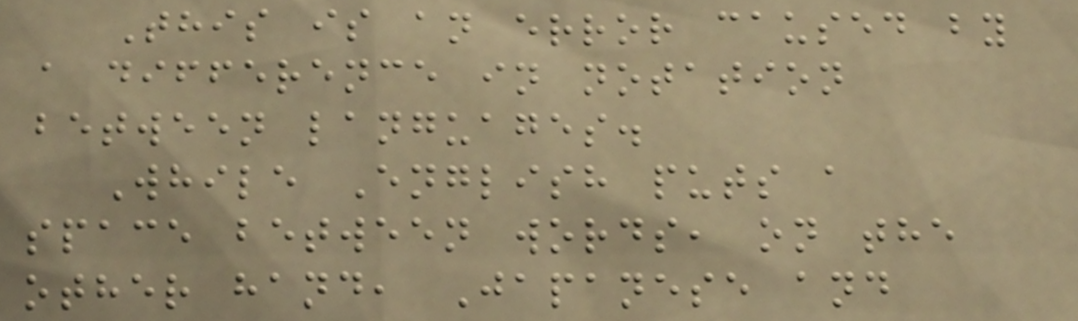This is an error caused by
a difference in notation
between languages.
While English puts a
space between words, on the
other hand, Japanese and
